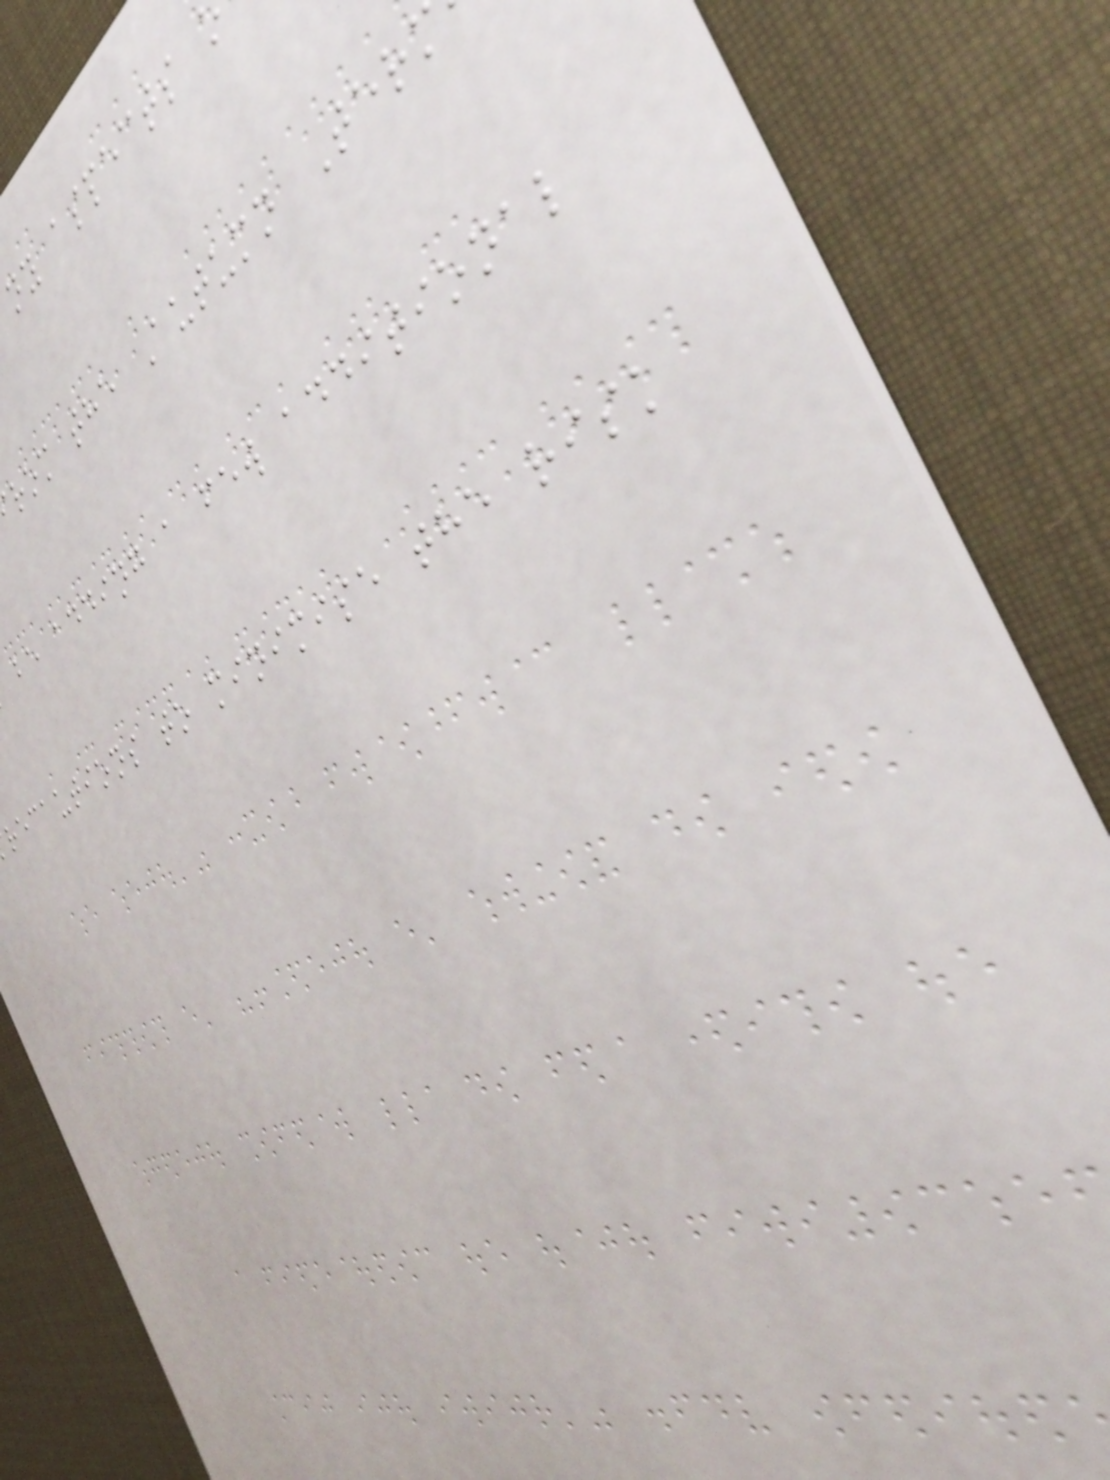ny aspects
rom the Autumn Ter
be adding a few additional
recautions to minimise the risk
